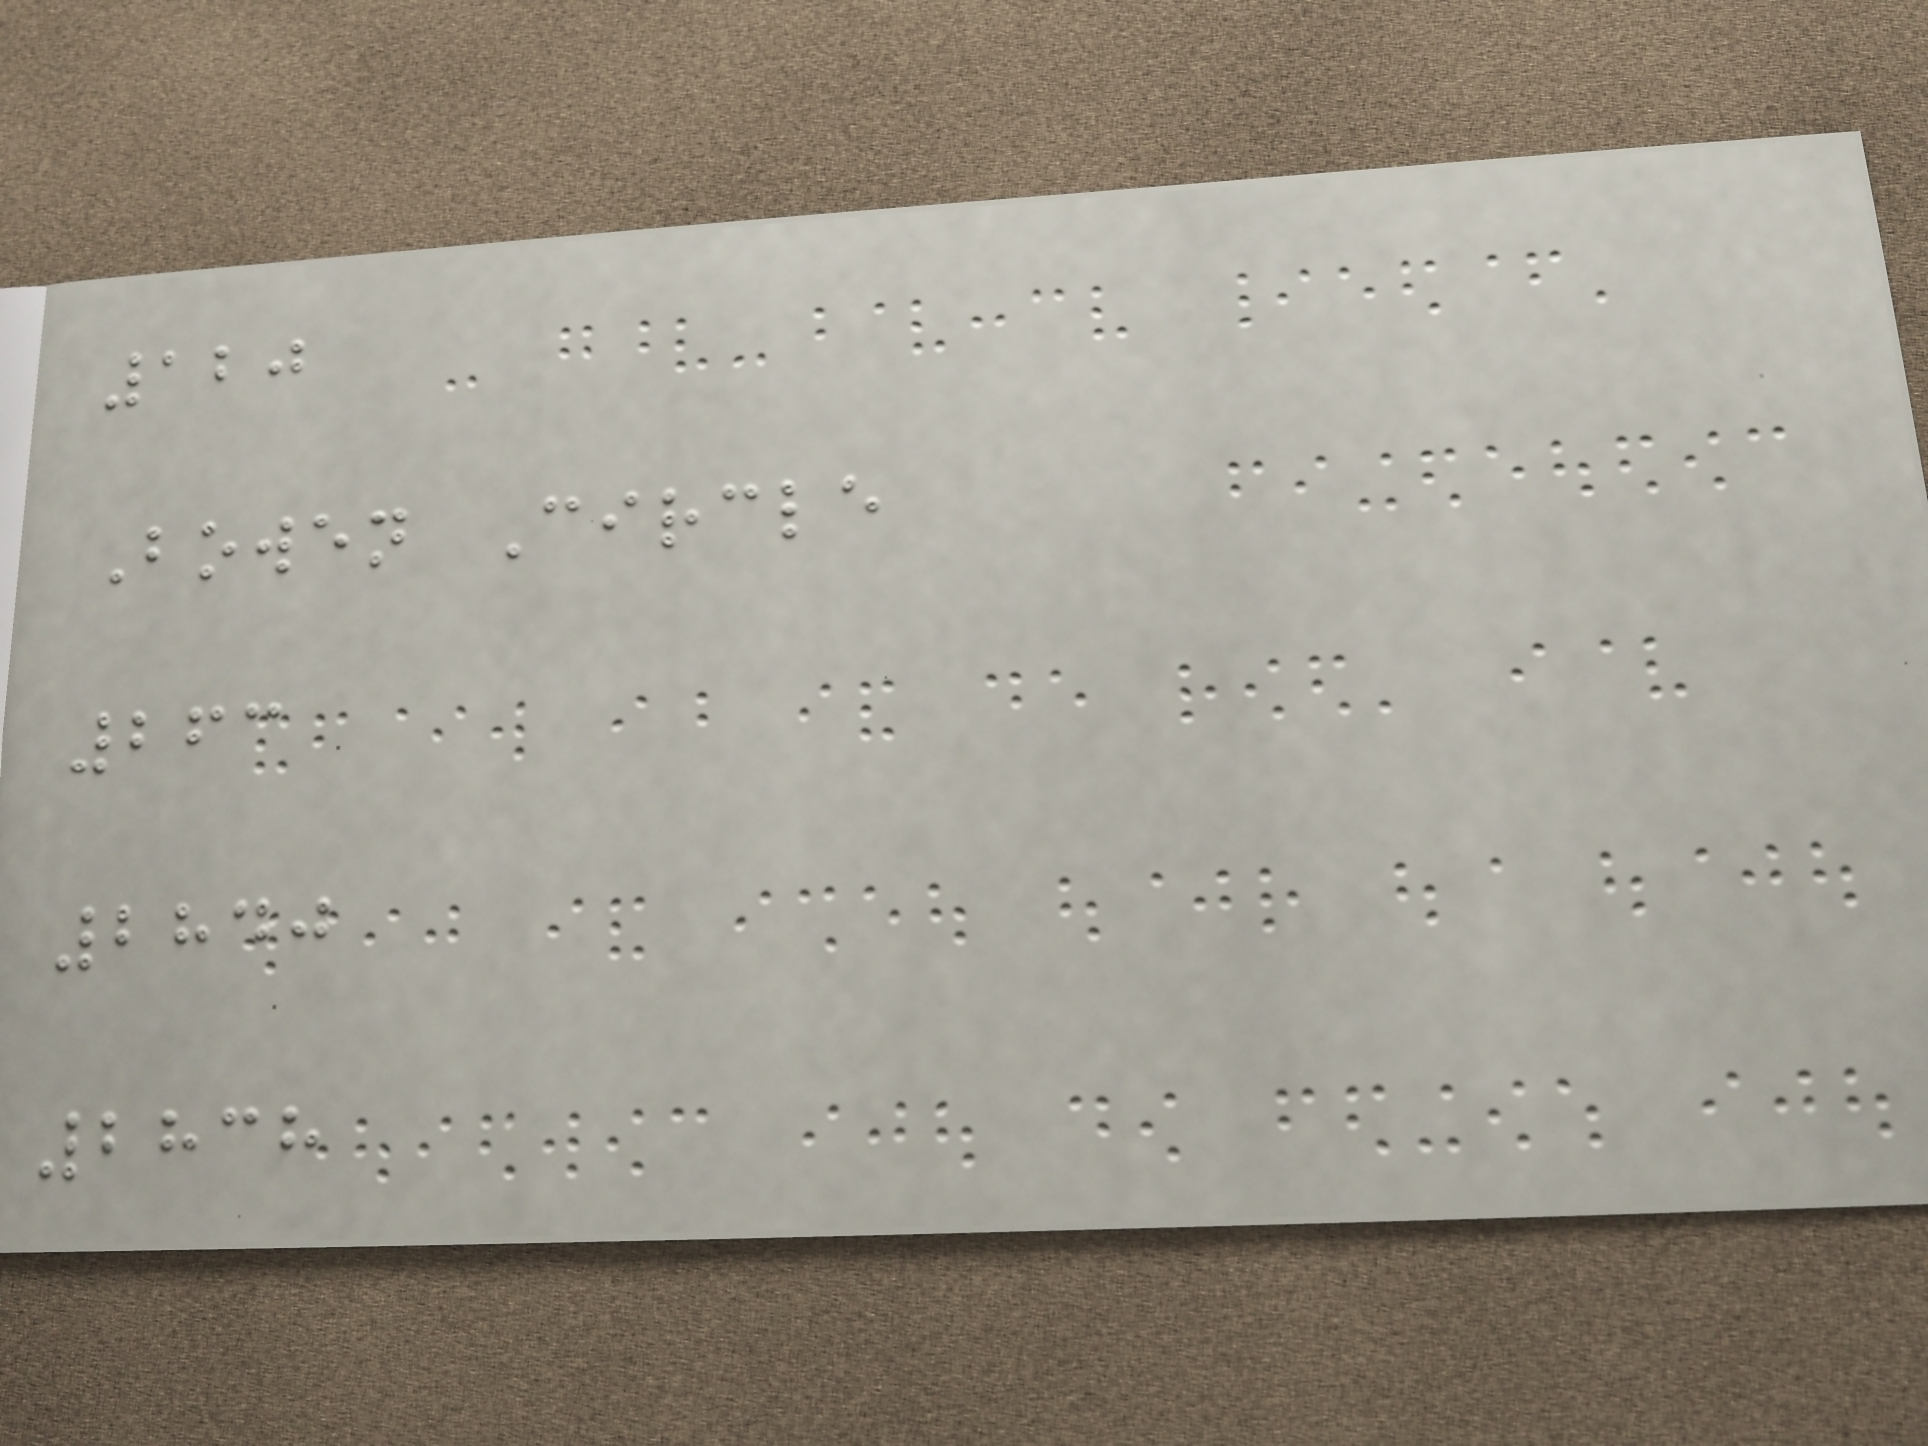120
Bowen Circle
263
2840
2838
